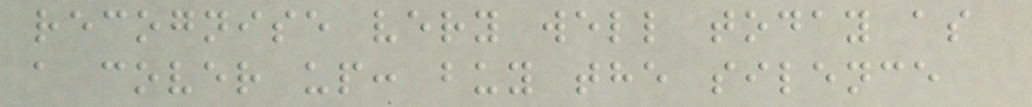recognise very well today as
a cover up: buy the silence
